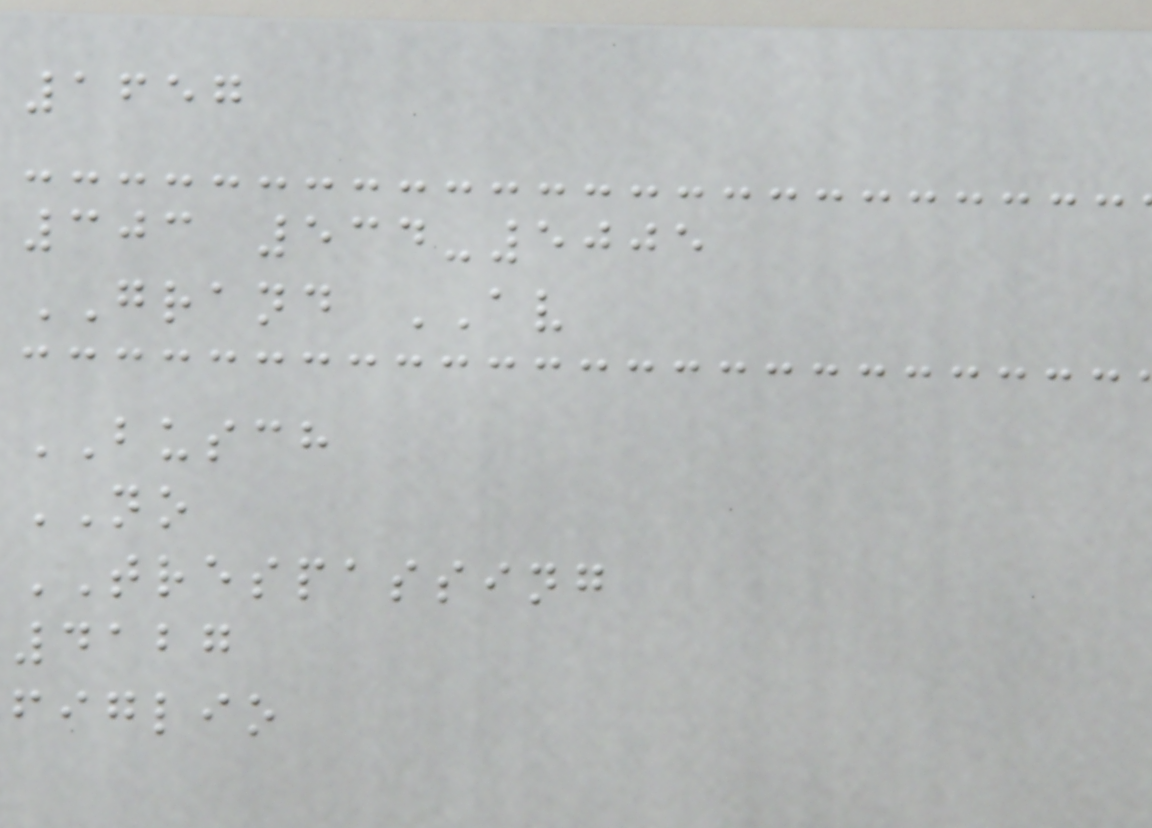1657
303 534-5005
GRAND AV
BUSCH
NO
TRESPASSING
4127
figlio
